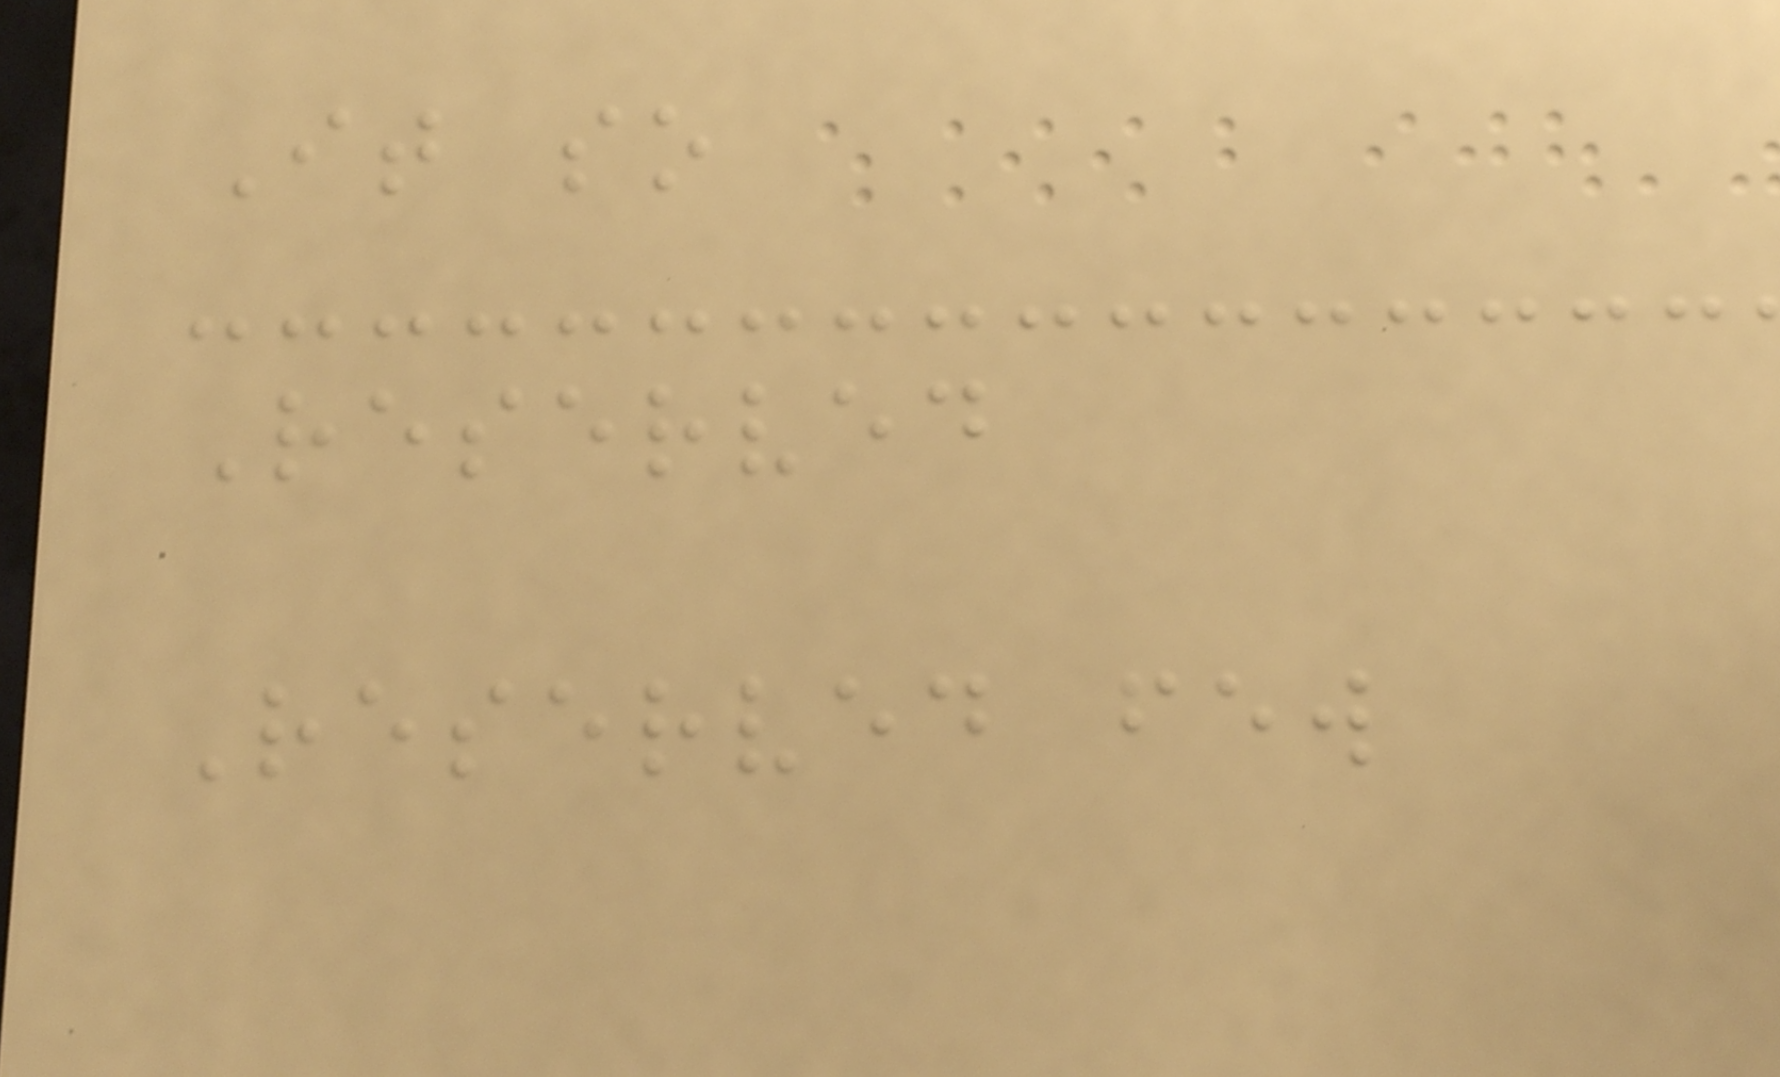It so
Reserved
Reserved few
